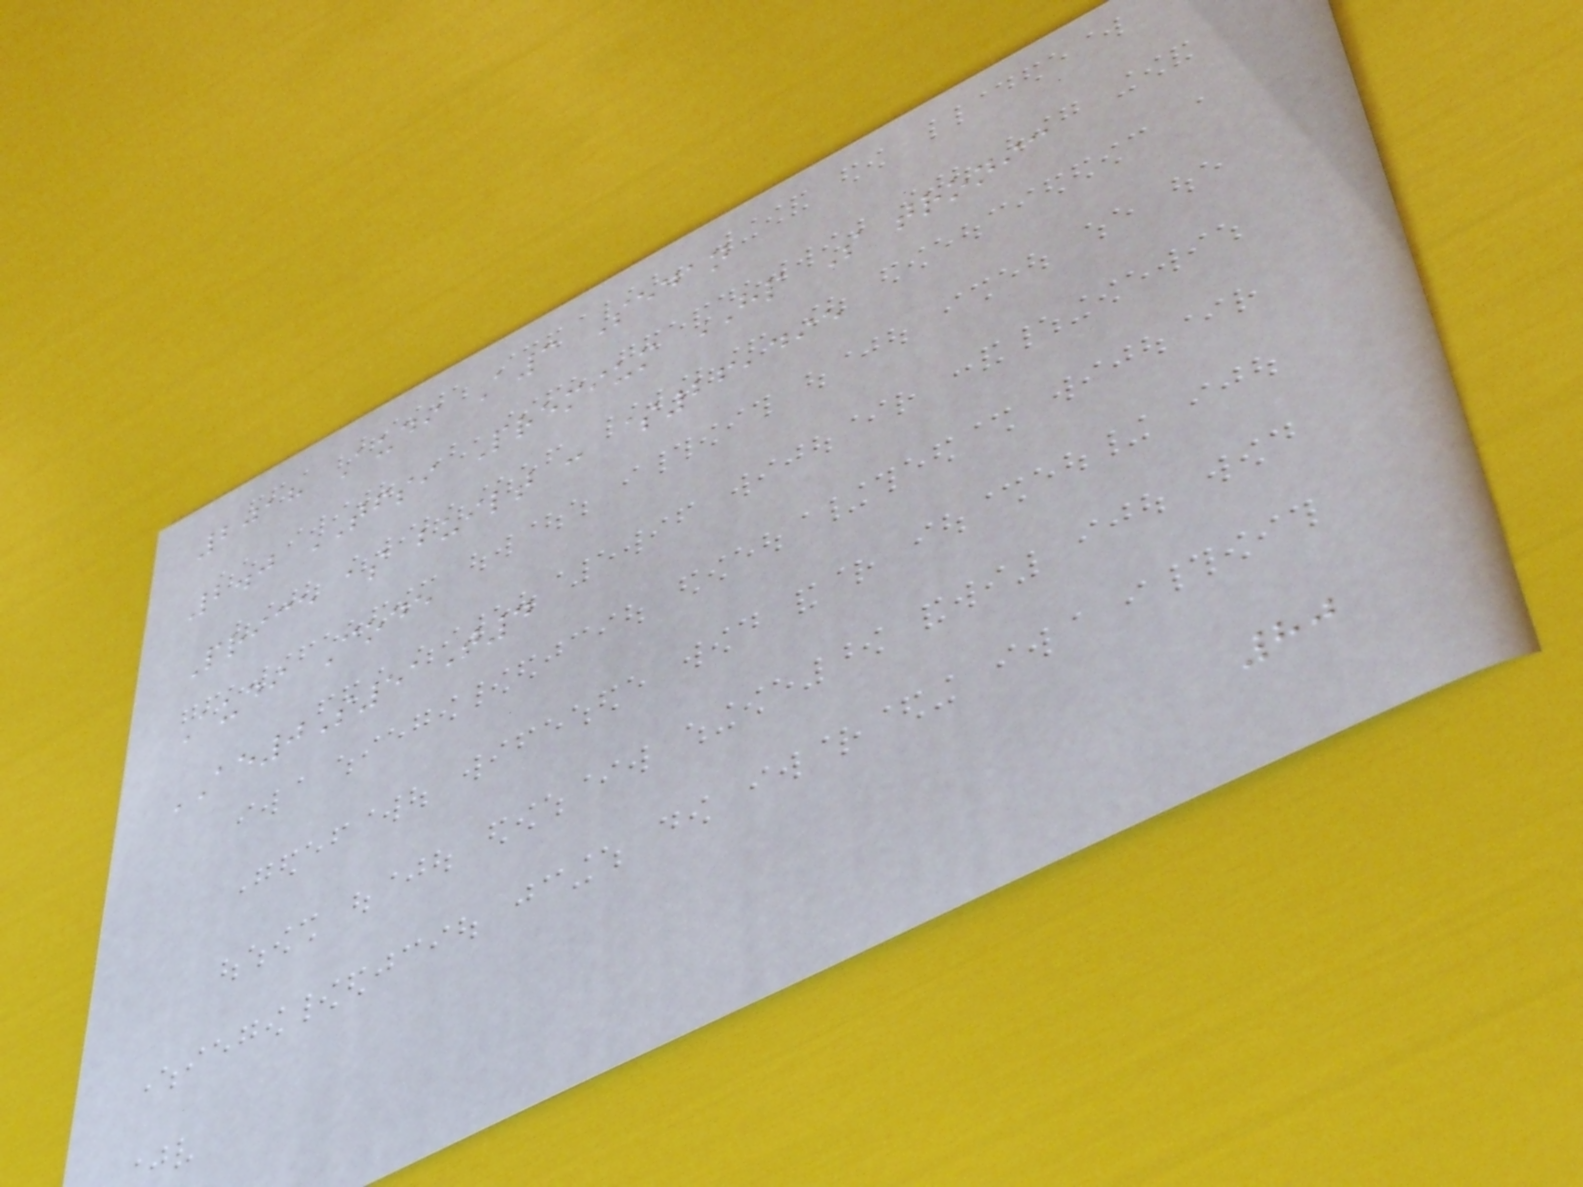2018 Audi A3 Sedan
2.0 TFSI Premium HP S tronic
Price as built : $26,495
Audi Code
AE0S51T4
80
